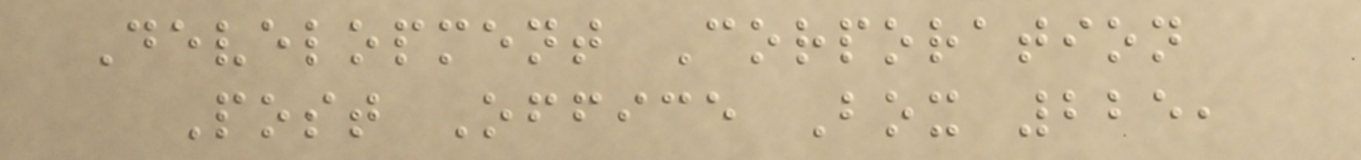Development Corporation
Post Office Box 225,
